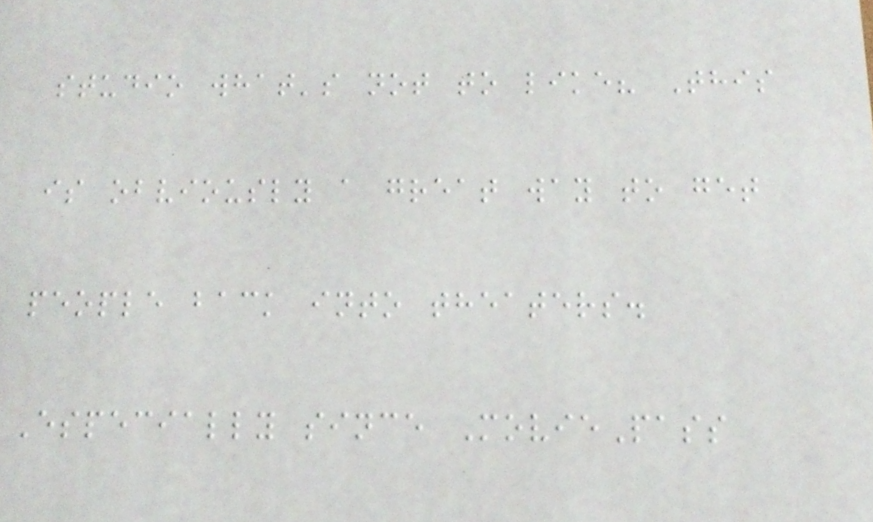studio what's not to like? This
is obviously a great way to get
people back into theaters.
Especially since MoviePass
